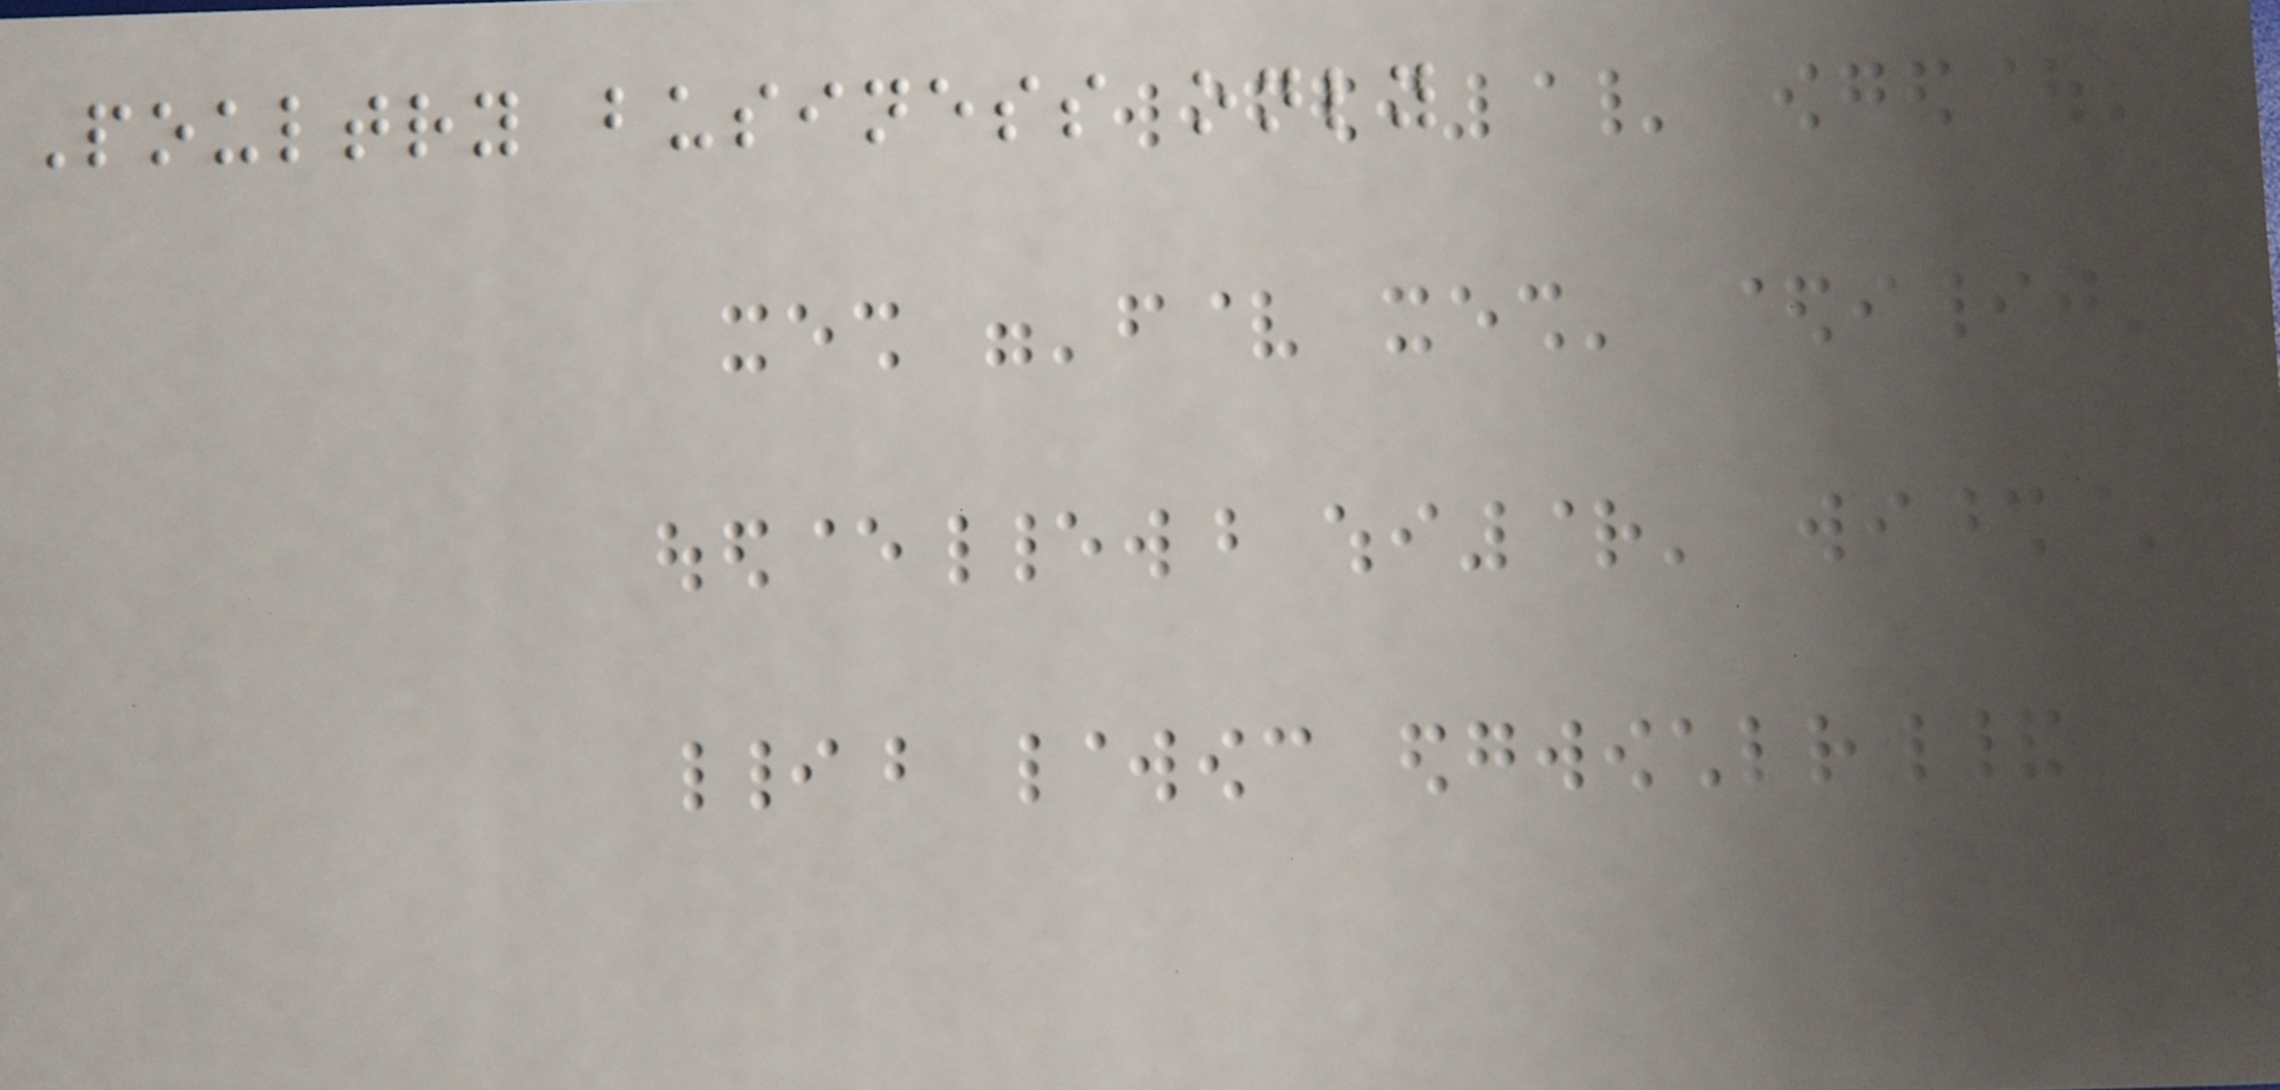Poultry business only
